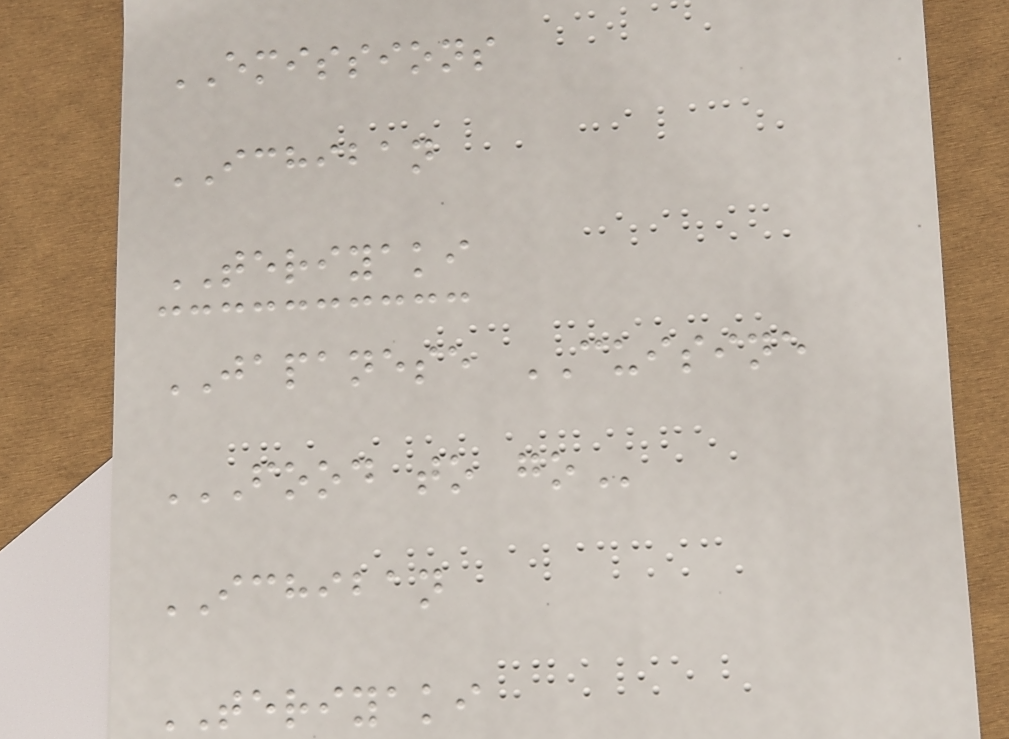EMISSIONS
ICHIBAN
TERIYAKI
JAPANESE CUISINE
FOOD TO GO
ICHIBAN
TERIYAKI
